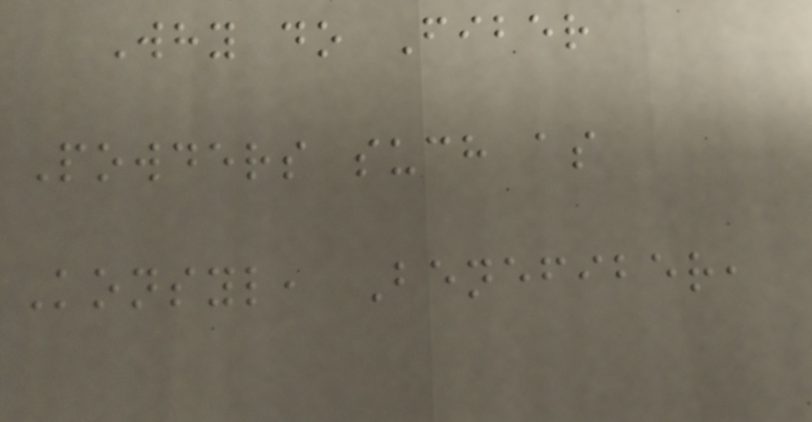Why do Fiber
Powders such as
Konsyl, Benefiber,
